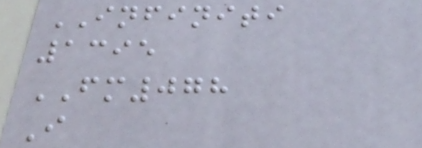INFINITI
1395
FM078
I
